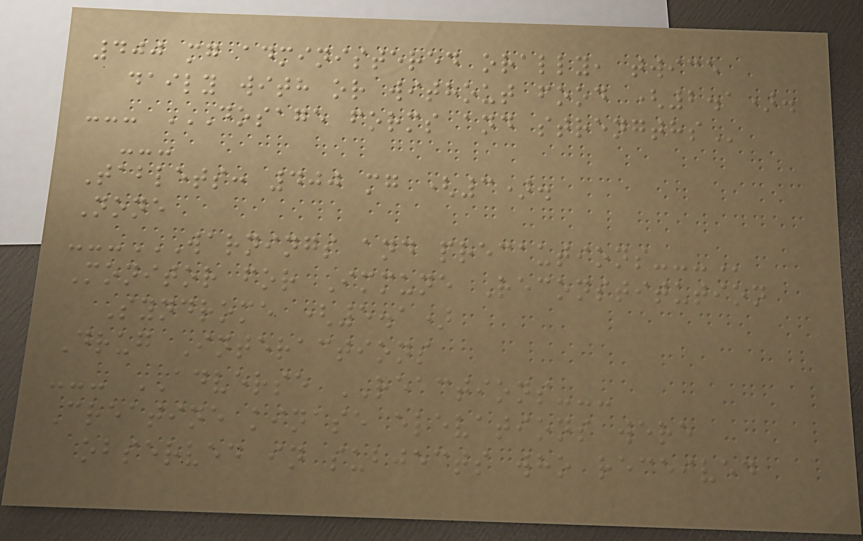400 mg administered orally, twice
daily with or without food (2.1).
--- DOSAGE FORMS AND STRENGTHS
---
Tablets: 400 mg (3).
None
---WARNINGS AND PRECAUTIONS---
Monitor for Immune Reconstitution
Syndrome (5.1)
Drug Interactions
--- ADVERSE REACTIONS---
Creatine kinase elevations were
observed in subjects who received
